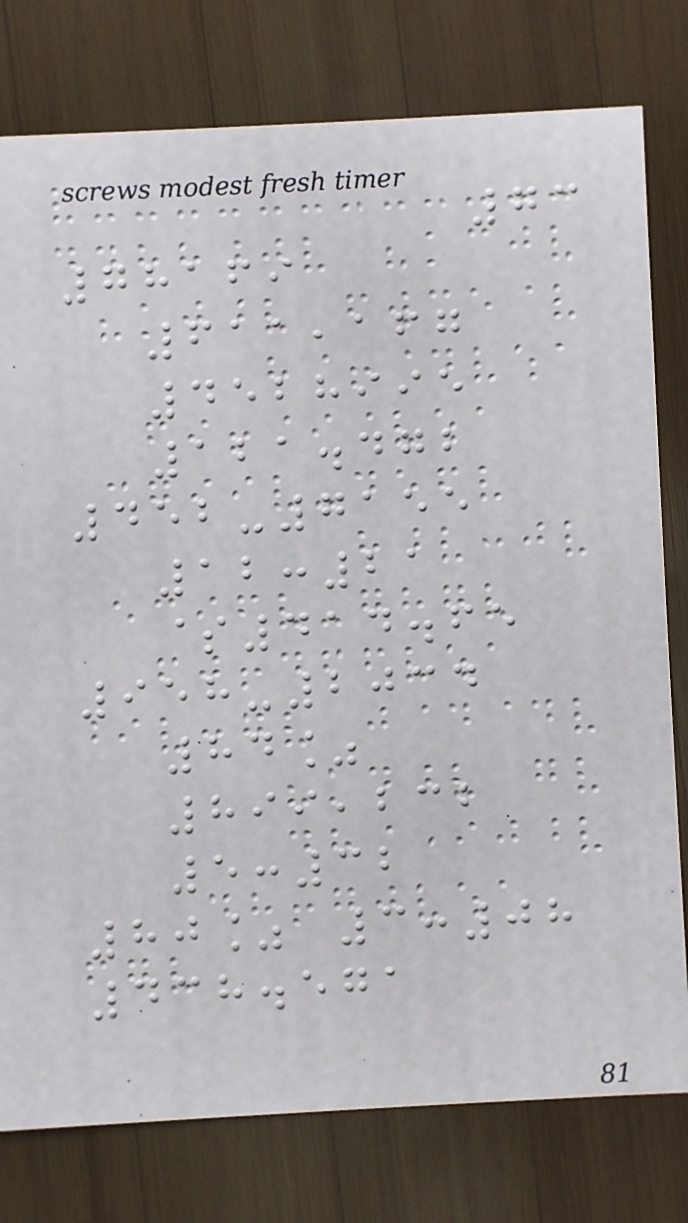73
78169
611,167
4528995
121.472
452-7155
12:21
$414.65
958-2034
84%
899,232
5:32
80% 3:08
438.571
